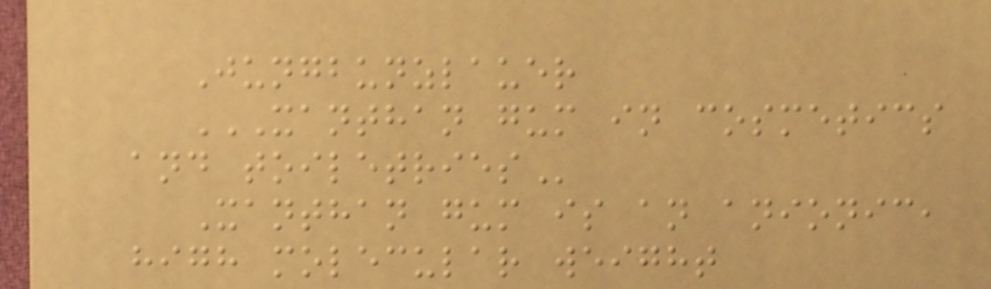Jungbunzlauer
XANTHAN GUM IN COSMETICS
AND TOILETRIES
Xanthan gum is an anionic,
high molecular weight
